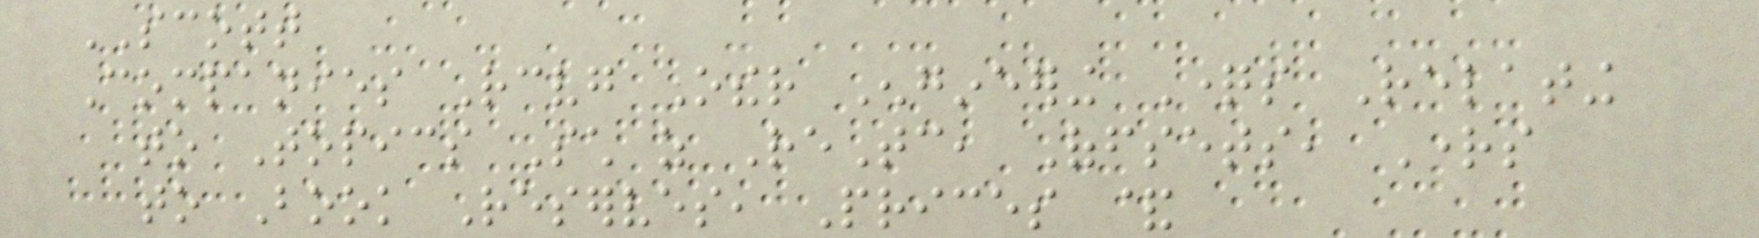SCOTT
Companies Receiving Other Engineering Questions Relating
to Topics Such as ReTc, Offsets, Rights
to Book Reserves, Prices &
